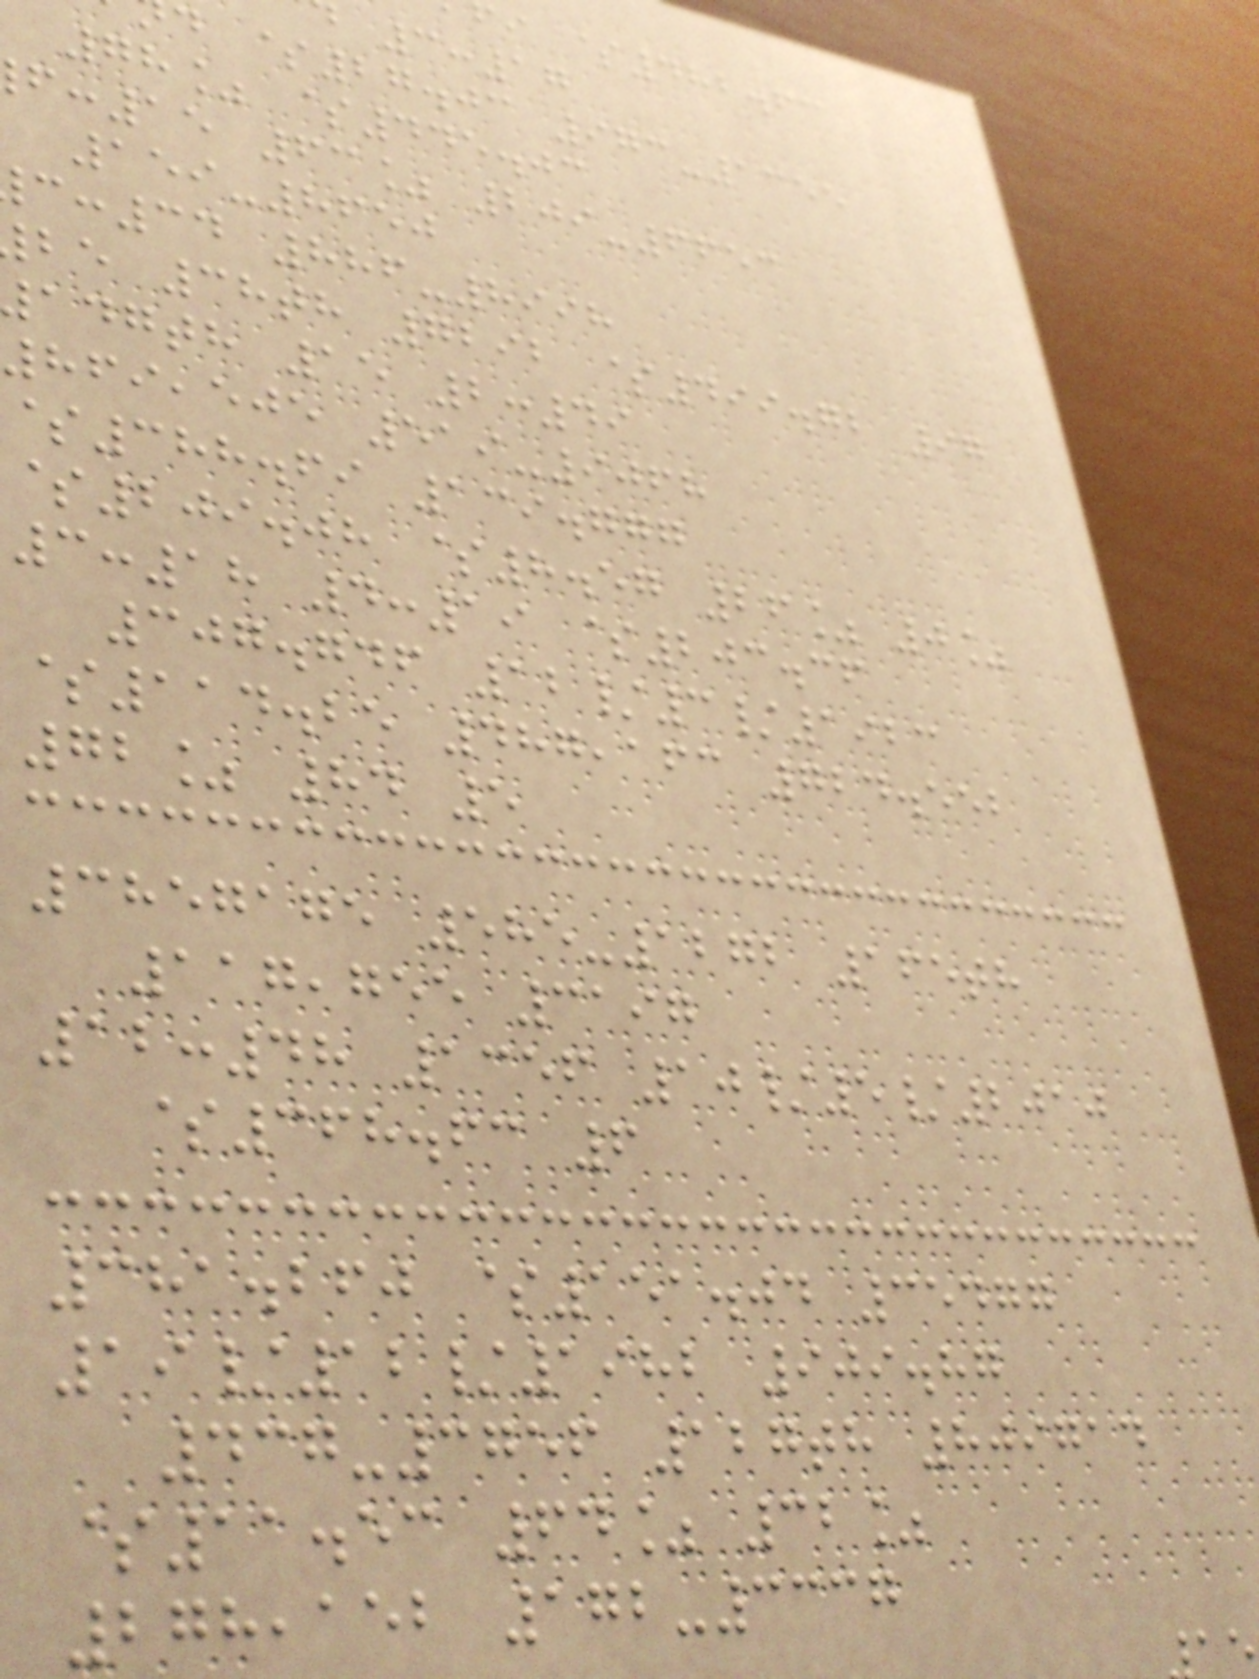fi $482.63
3:17
d $27.03 973-1355
78% $445.03
:15 63% 209-6653
159-8650
:34 886-8998
be 38th 7292 $499.72 97
adgth 15 2:49
869,505 519-9068
$388.69 139.777
$209.08 $8.57 26% 0%
3:18 4:19 $203.36
307.746 12/3/1923
$114.25 487,163 724.552
72% 84 5
3857175 585-1272 165th
117,755 3197
12:48 1356 10/5/2010
$368.63 6
381.260 $151.04 35477
19/12/1982 909.87
437-3756 127th 809714
$11.53 64% 32%
278,152 172-3337
